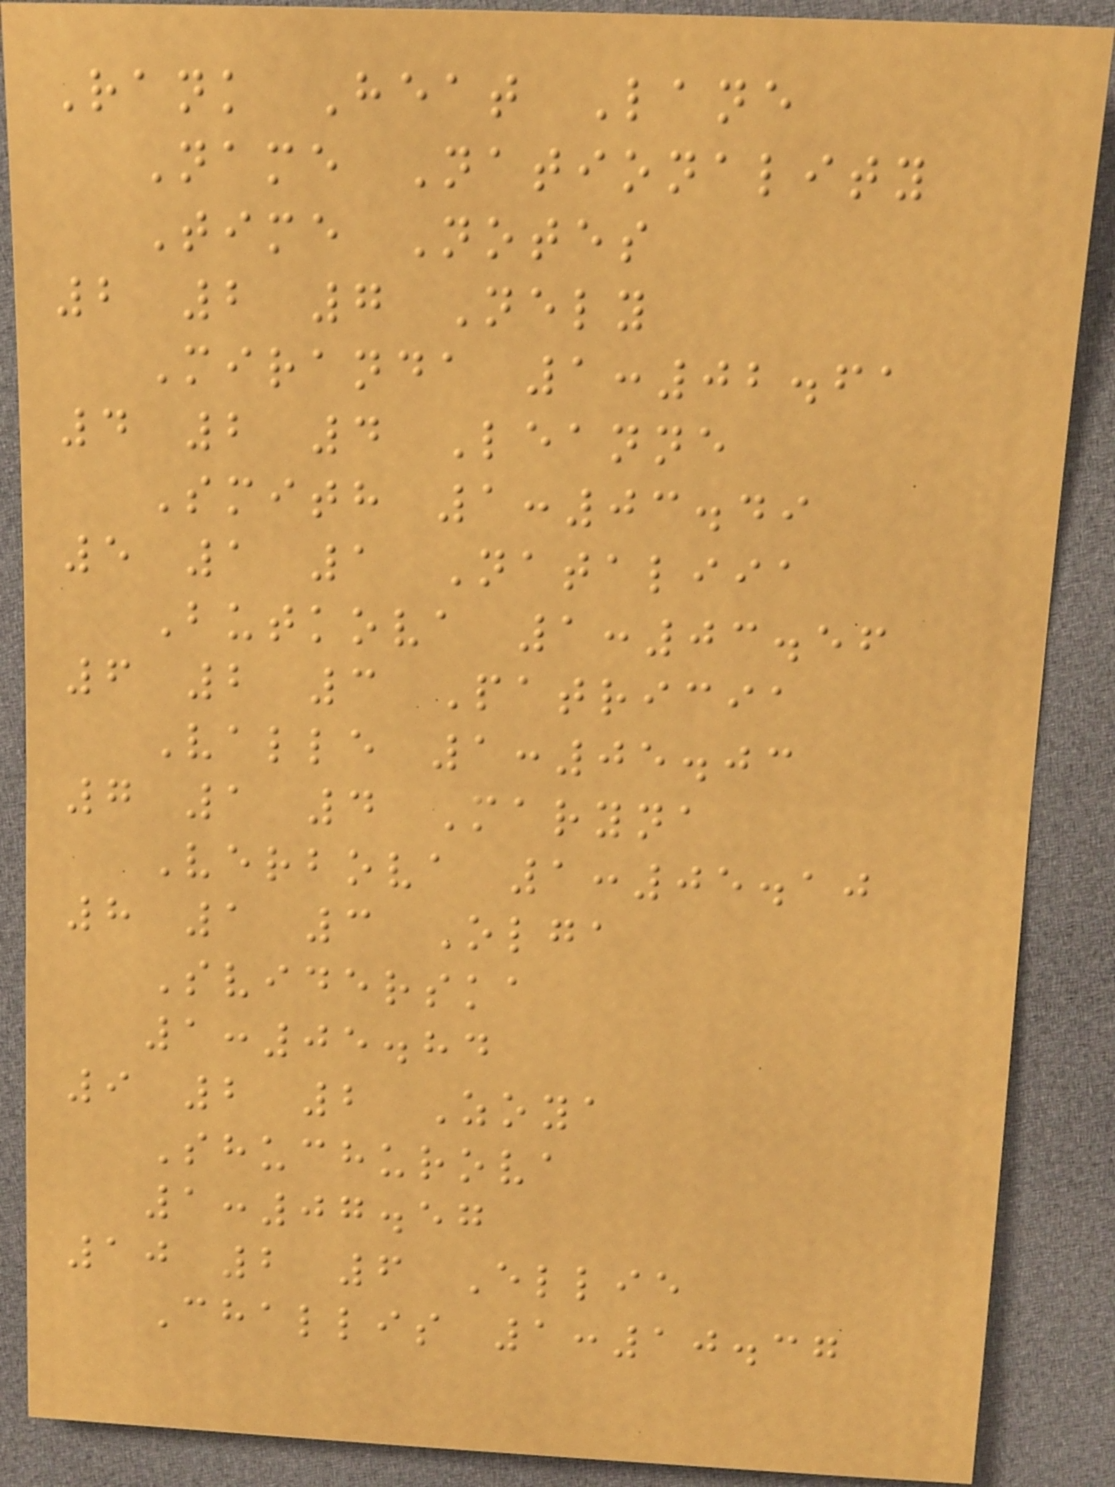Rank Heat Lane
Name Nationality
Time Notes
2 2 7 Nely
Miranda 1:02.61
4 2 4 Leanne
Smith 1:03.49
5 1 1 Nataliia
Butkova 1:03.56
6 2 3 Patricia
Valle 1:05.03
7 1 4 Maryna
Verbova 1:05.10
8 1 3 Olga
Sviderska
1:05.84
9 2 2 Zoya
Shuchurova
1:07.57
10 2 6 Ellie
Challis 1:10.37
